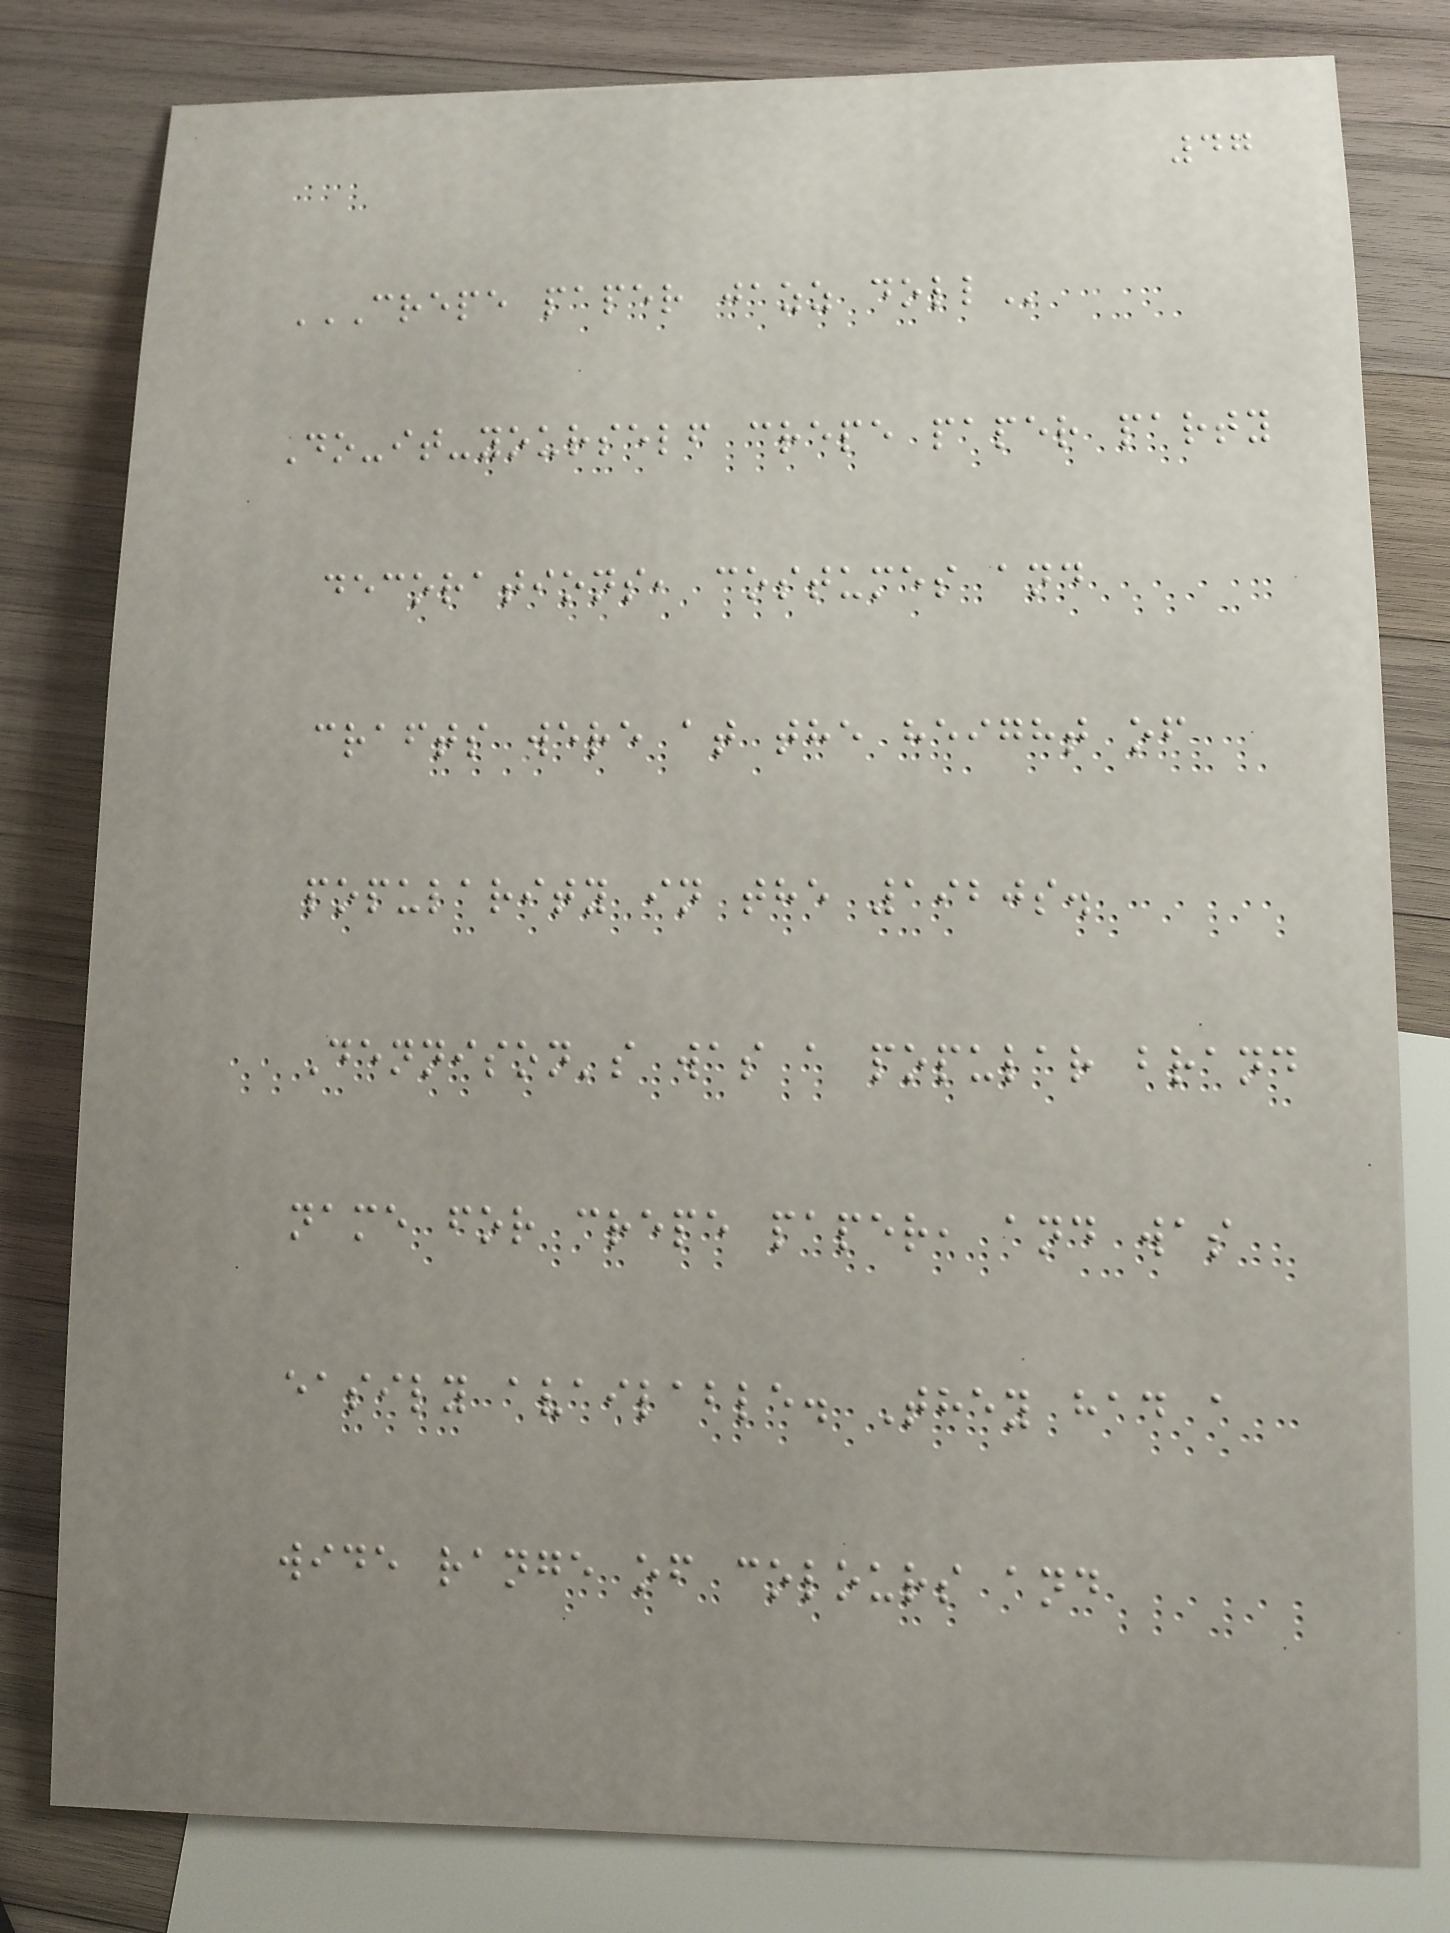47
CREPE PAPER JAZZ DOLL
Do-it-yourself crepe paper party
decorations, costumes and
crafts were at the height of
popularity in the 1920s.
Dennison's was a popular brand
name for crepe paper, and was
easily available. They had a
wide range of colours and
